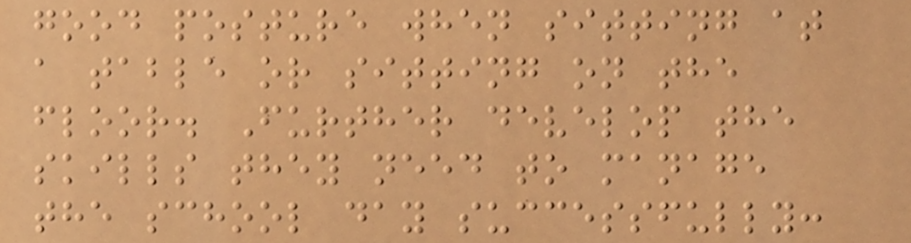good posture when sitting at
a table or sitting on the
floor. Further develop the
skills they need to manage
the school day successfully:
